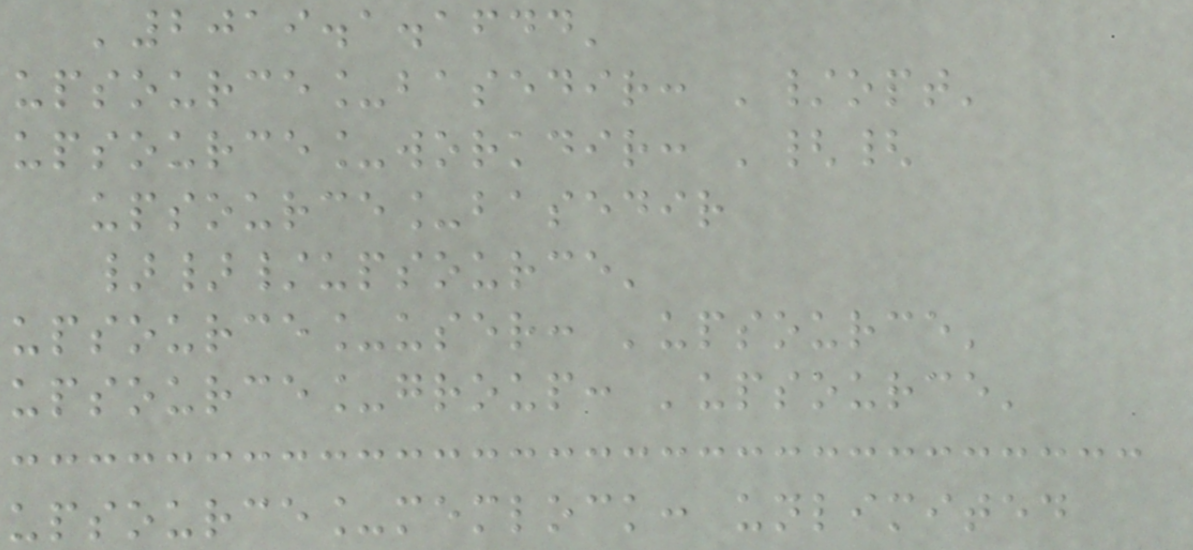'2019.1.1644'
upsource_basedir: '/opt'
upsource_workdir: '{{
upsource_basedir
}}/upsource'
upsource_user: 'upsource'
upsource_group: 'upsource'
upsource_memlock: unlimited
